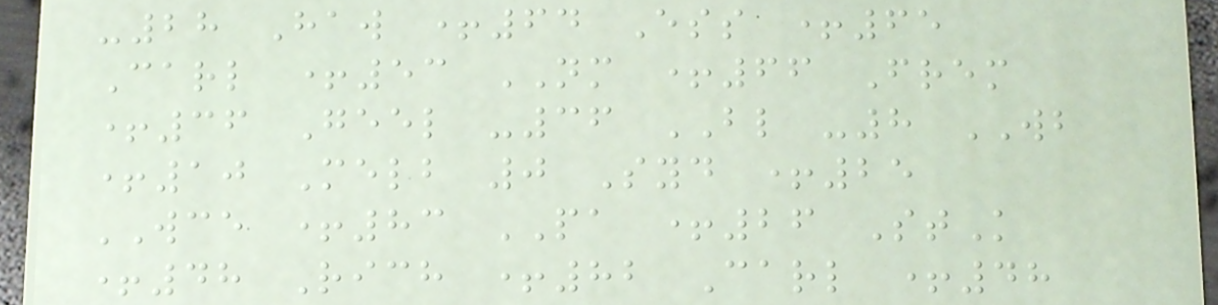-28 Haw +64 Ess +65
Carl +53 NM +66 Frem
+36 Geel -36 BL -8 WB
+10 Melb 0 Syd +25
WCE +83 PA +26 StK
+48 Rich +82 Carl +48
